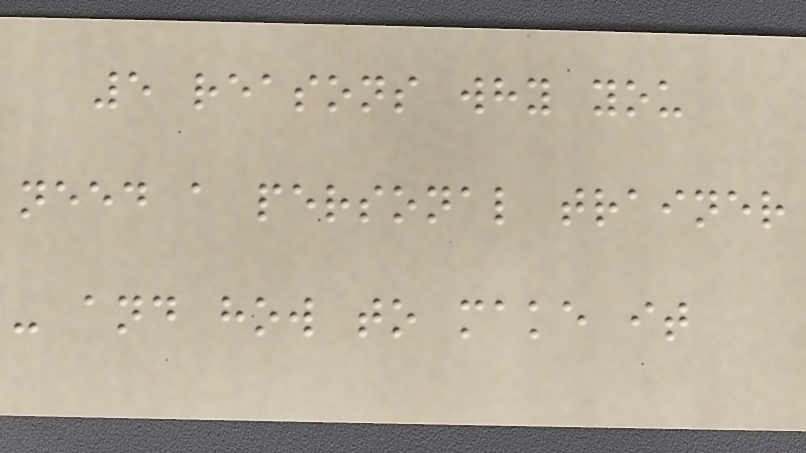5 reasons why you
need a personal trainer
- and how to make it
